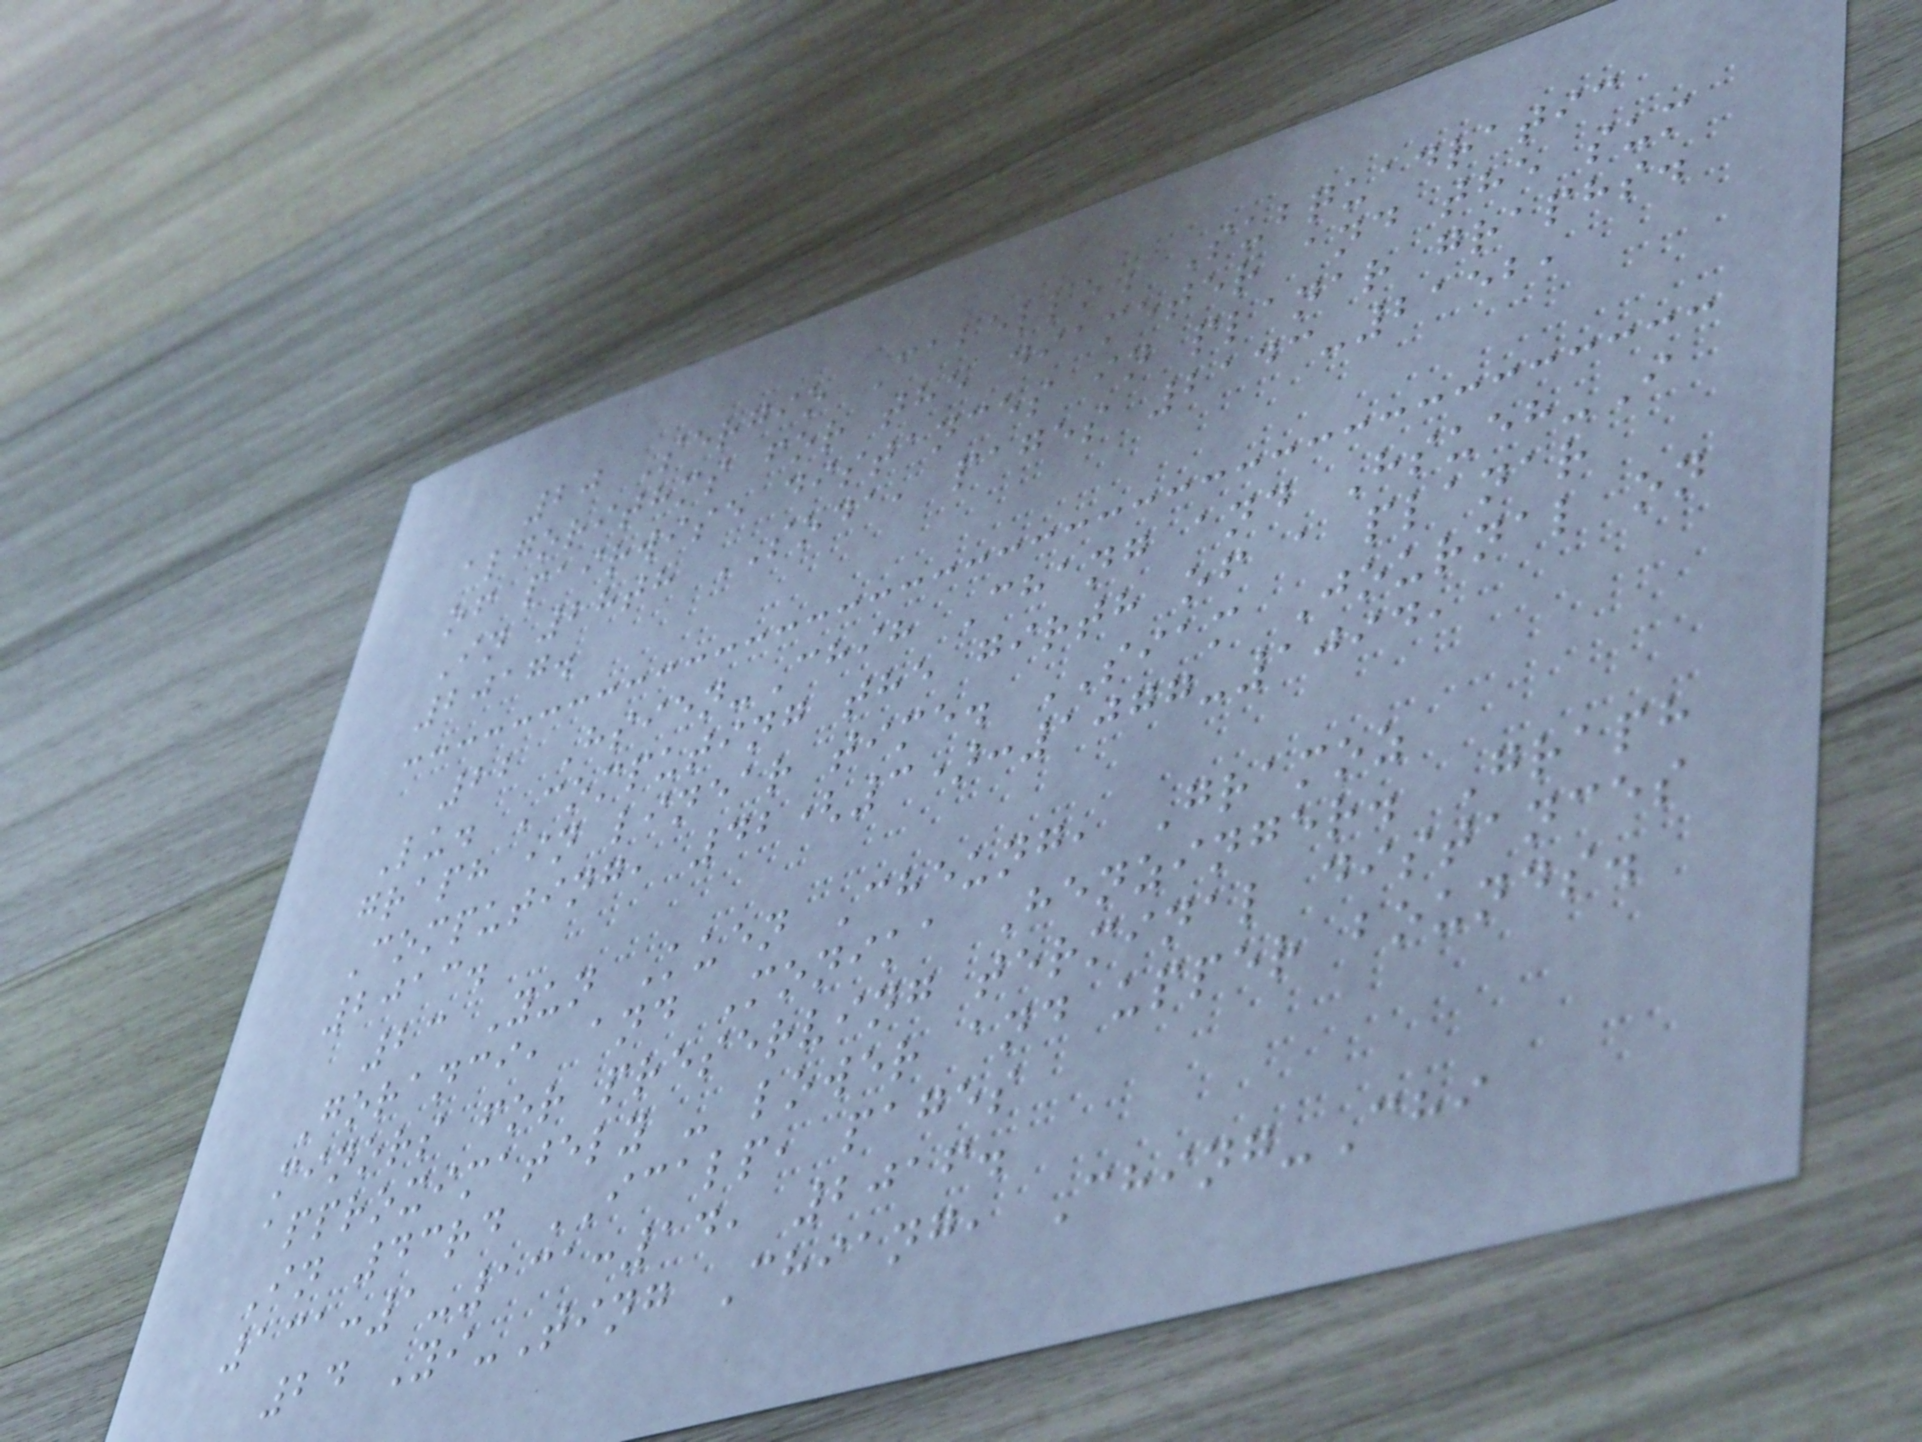20 Sergio Cabello. Subquadratic
algorithms for the diameter and the sum
of pairwise distances in planar graphs.
In 28th SODA, pages 2143-2152,
2017.
22 Hsien-Chih Chang and Hsueh-I
Lu. Computing the girth of a planar
graph in linear time. SIAM Journal on
Computing, 42(3):1077-1094,
2013.
23 Yun Kuen Cheung, Gramoz
Goranci, and Monika Henzinger. Graph
minors for preserving terminal distances
approximately - lower and upper bounds.
In 43rd ICALP, pages
131:1-131:14, 2016.
24 Yi-Ting Chiang, Ching-Chi
